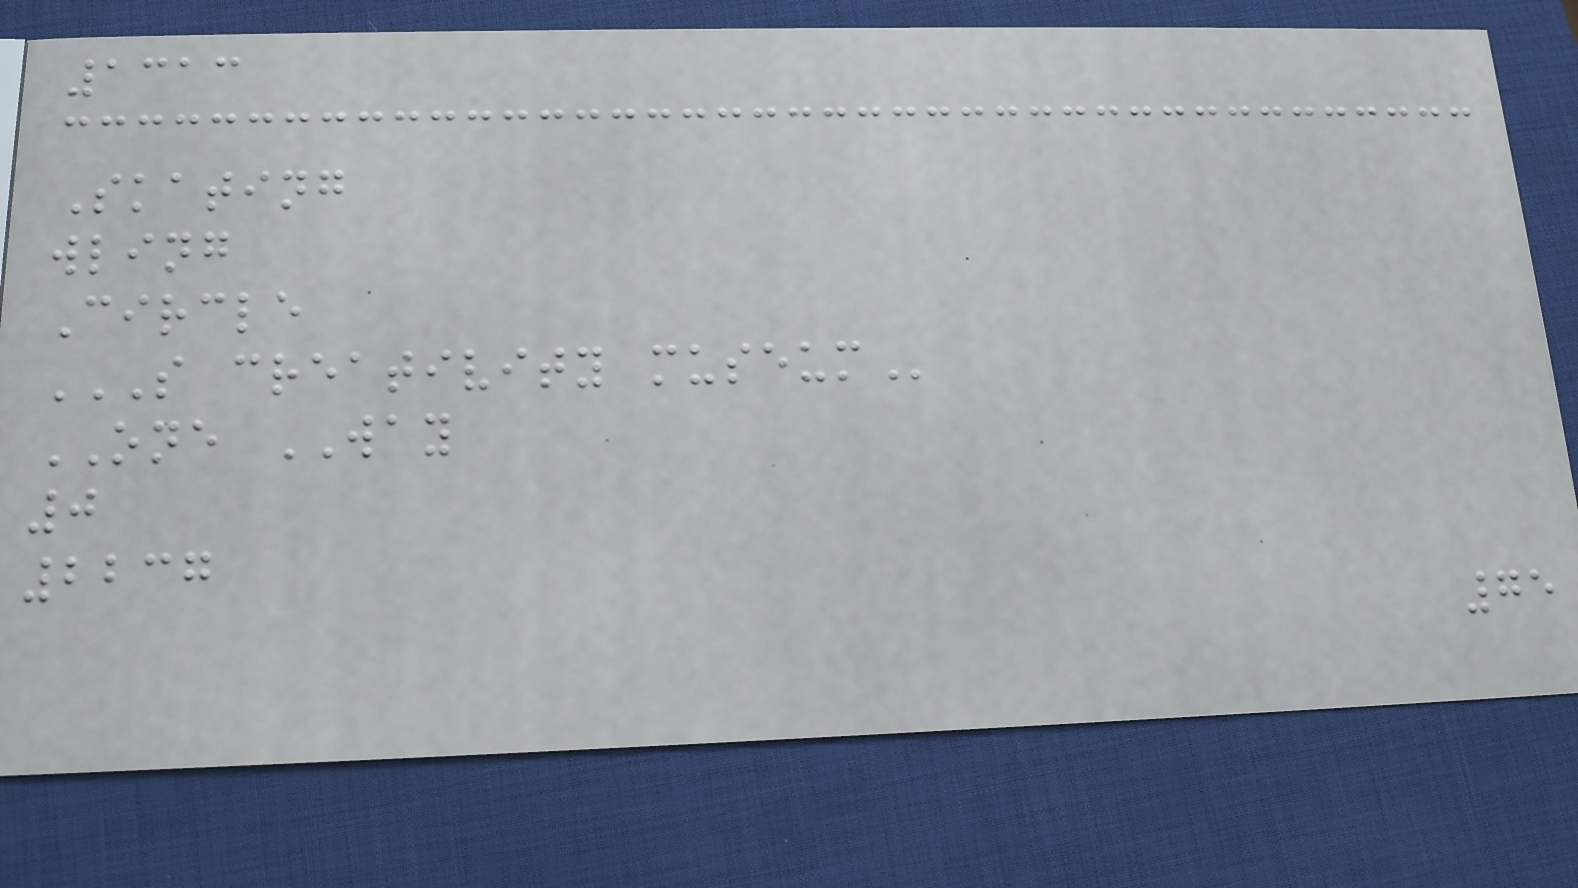1313
Skating
wling
Circle
S CREATIVITY MUSEUM
ONE WAY
0
2237
75
